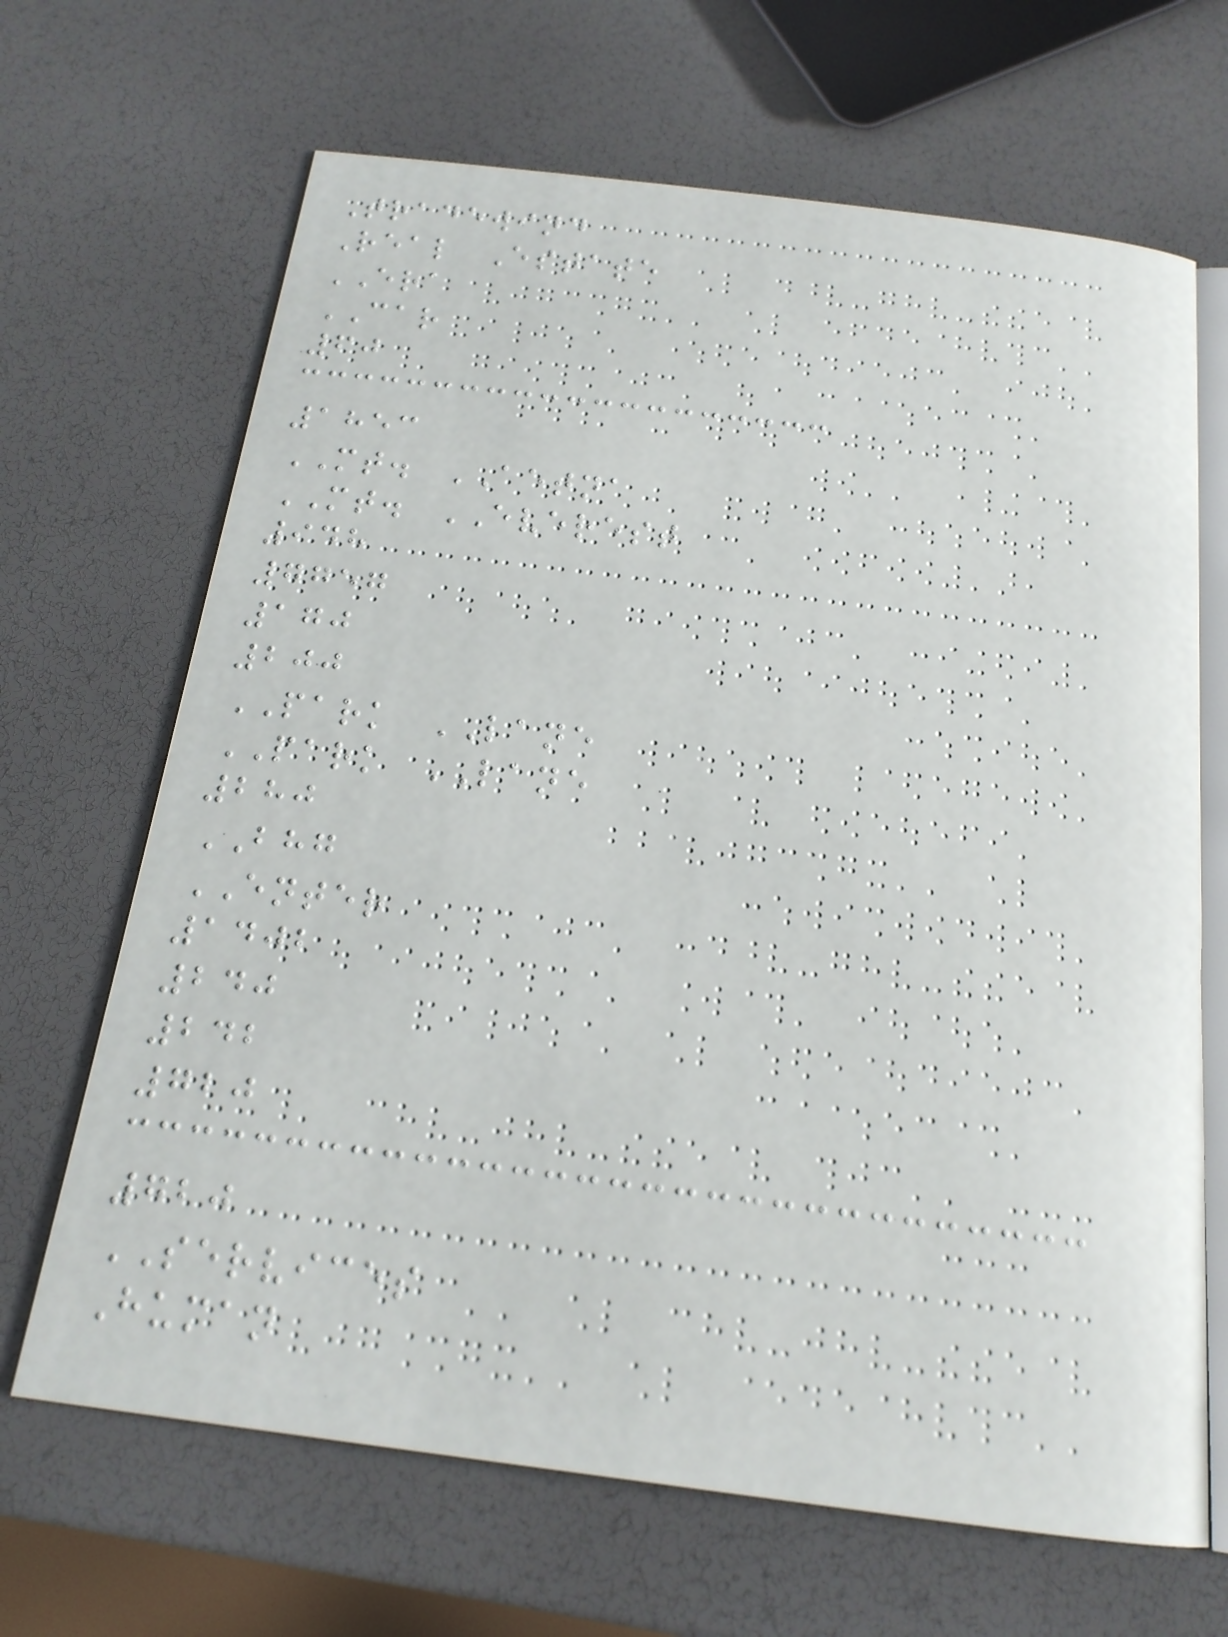Tradewind
Real Estate
ERA
CAR
60
1853
MT. AETNA
MT. EVEREST
948
7757
170
200
PARK LANE
PARK LANE
280
BHG
ENTER
1402
240
242
720
720
SERVICES
Human
